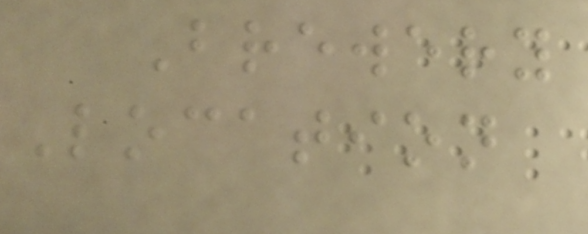Brewery
Location
